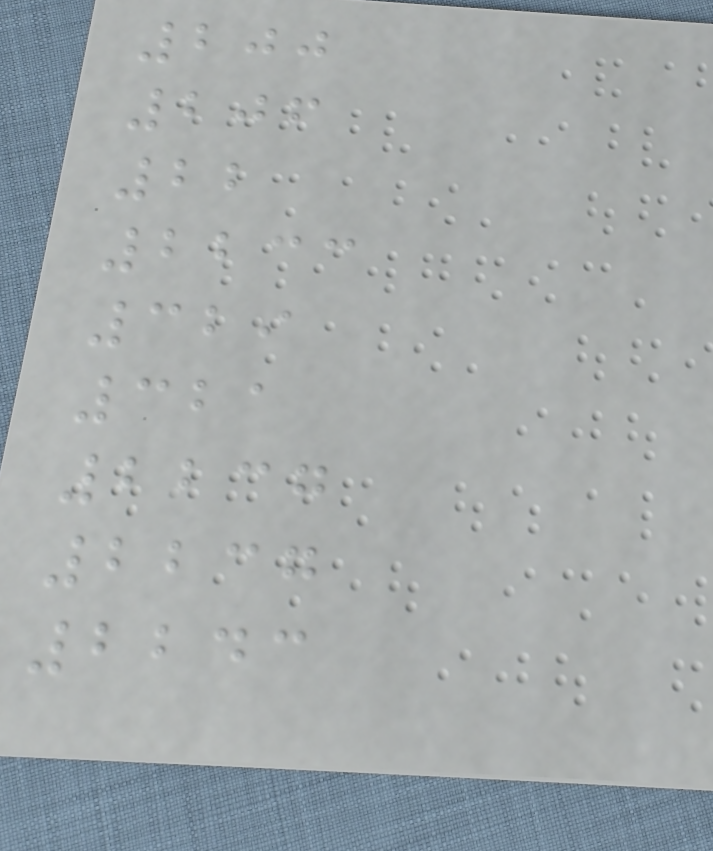200
206
22
2233
329
321
2237
2237
2243
